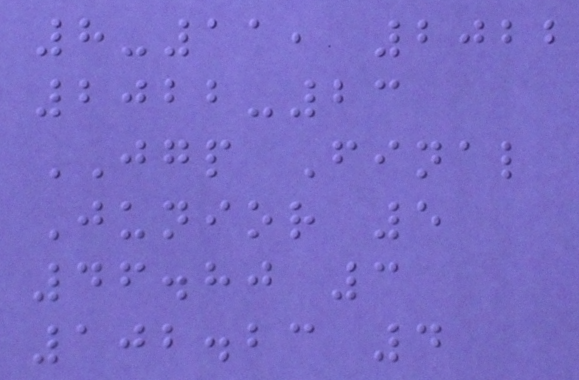8-11, 2022
2022-23
JGP Final
Junior 5
46.80 3
102.23 4
